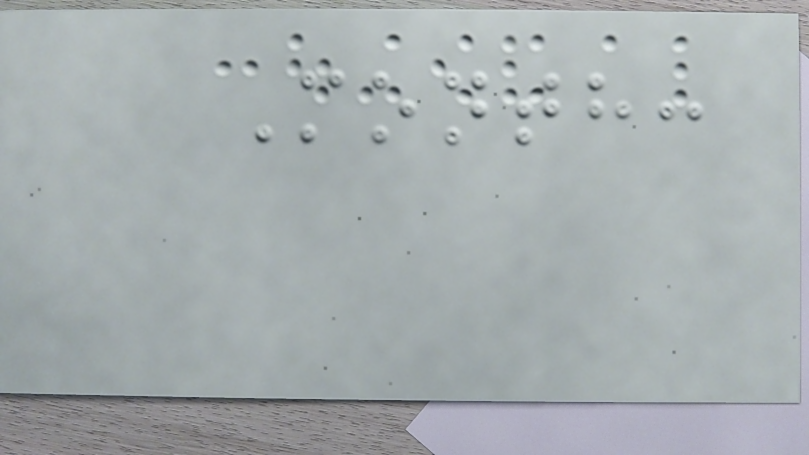Month:
